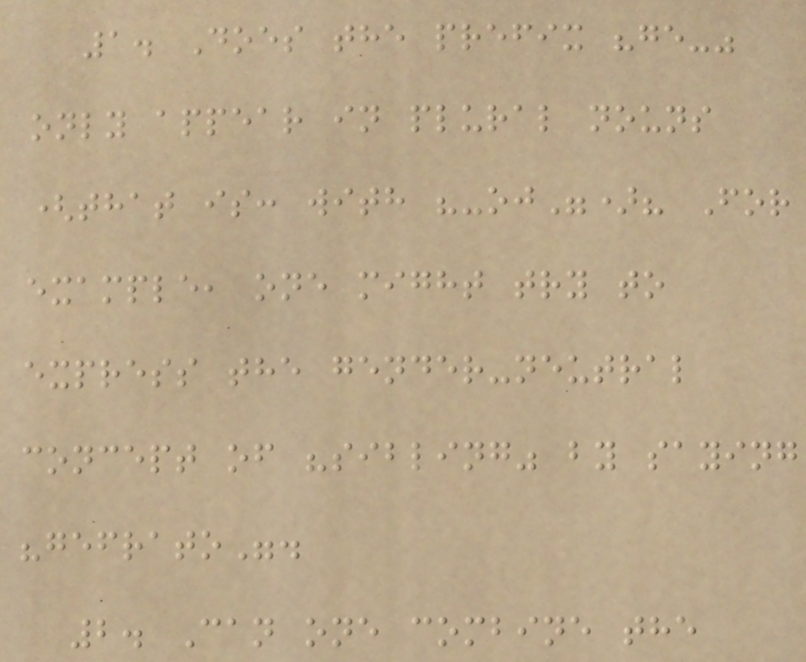1. Does the prefix "ge-"
only appear in plural nouns
(that is: with "-oj")? For
example, one might try to
express the gender-neutral
concept of "sibling" by saying
"gefrato".
2. Can one combine the
